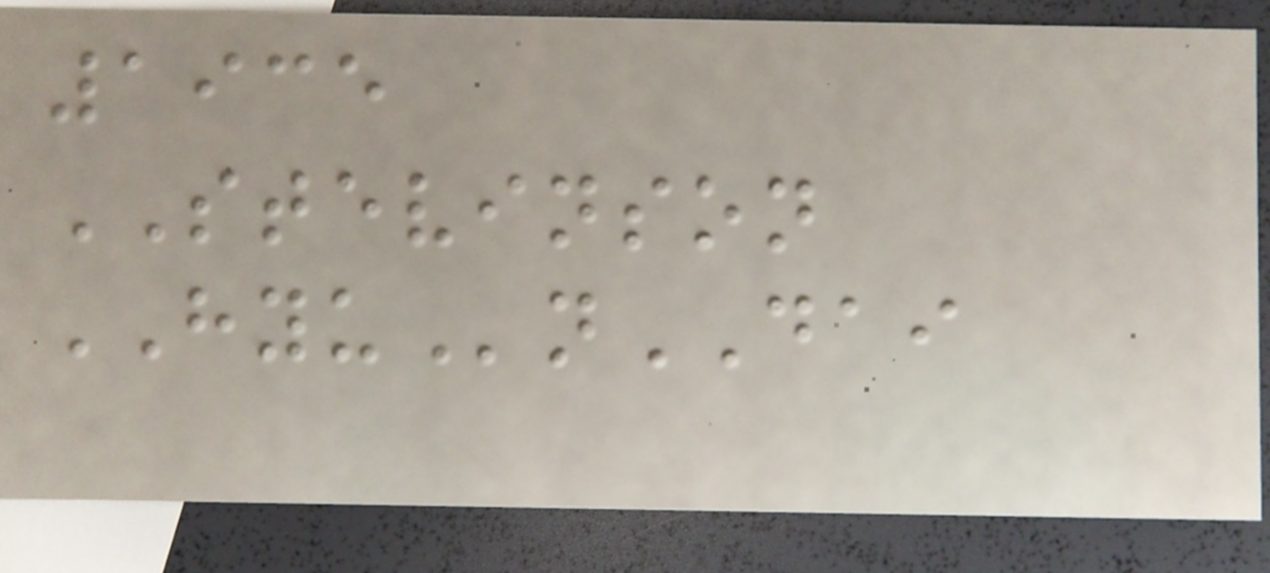1935
STEVINSON
HYUnDAI
